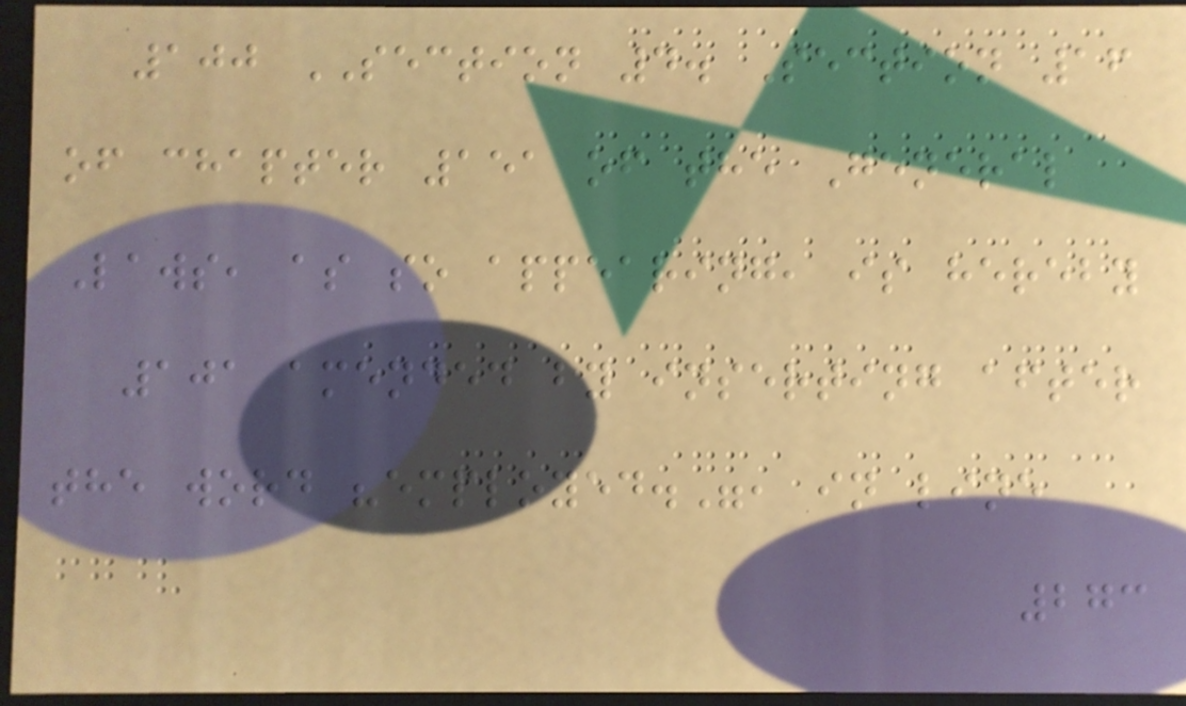100 SECTION 4. Section 16
of chapter 151 of the General
Laws, as so appearing, is hereby
101 amended by inserting after
the word "employed.", in line
273
